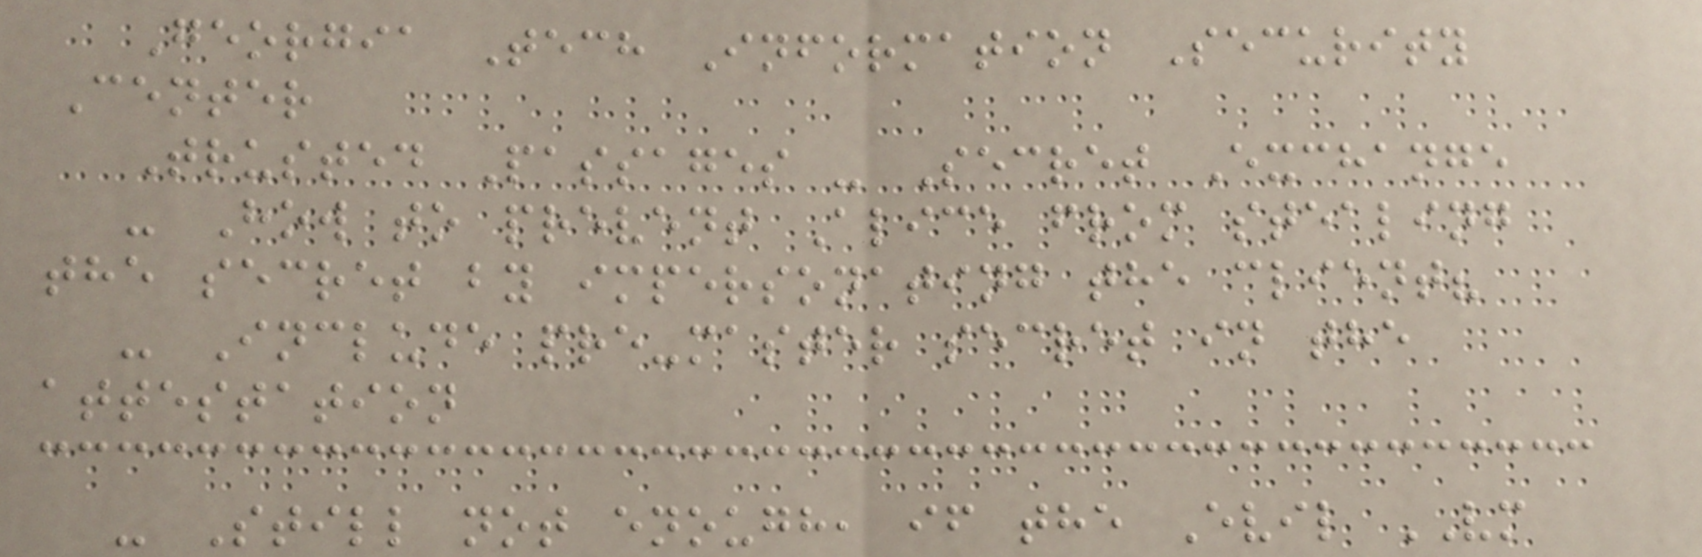Georgia Tech Information Security
Center
Trusted Passages - Secret Exchange
- How to prevent Alice from stealing
the secret by impersonating the client?
- Include pre-master secret in the
attestation
- Still not enough, if the Evil VM
